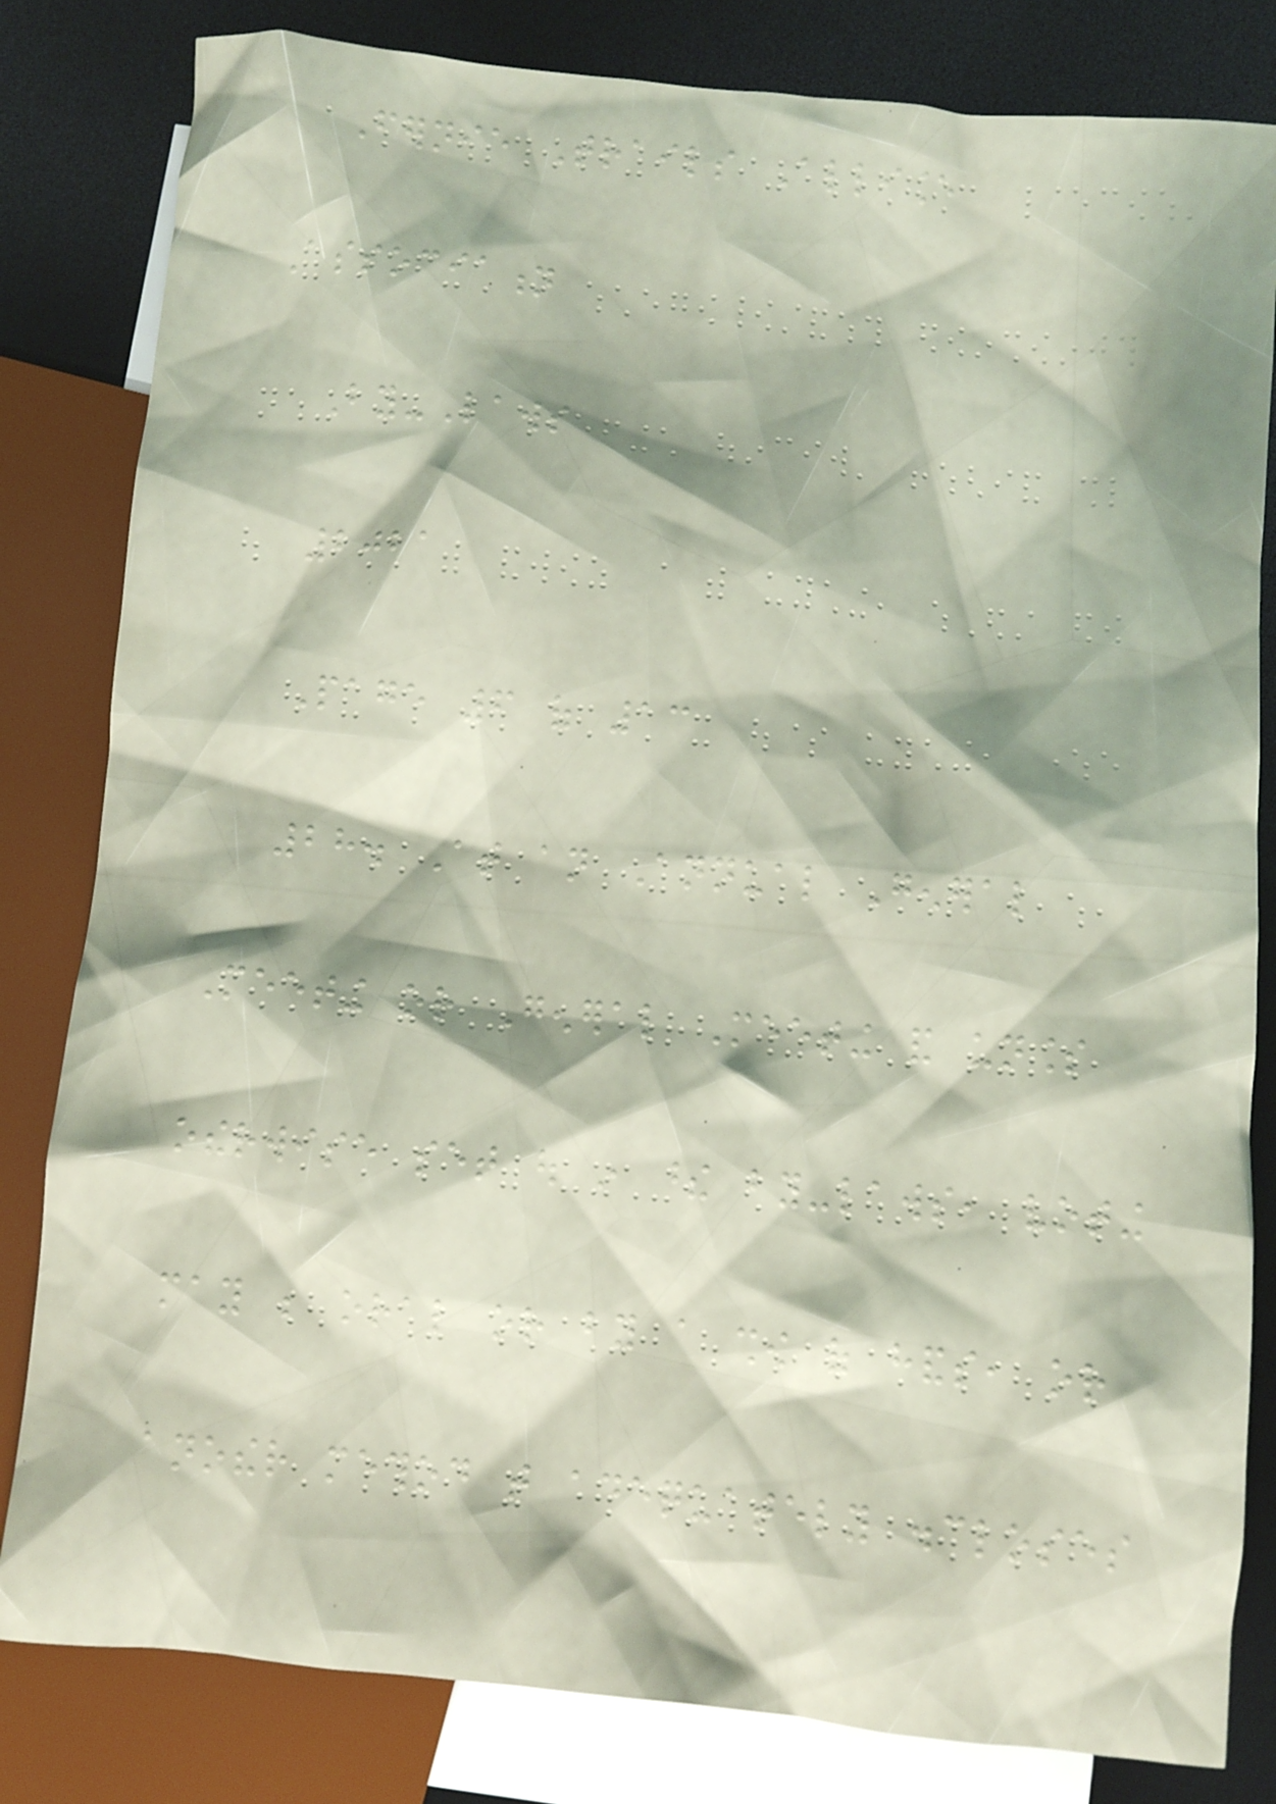Fernie Trails Alliance
Association
By-Laws
2021
Page 6 of 13
28. At an Annual General
Meeting or General Meeting and unless
otherwise set out in these by-laws, voting
may be oral or by a show of hands, or
another method that adequately discloses
